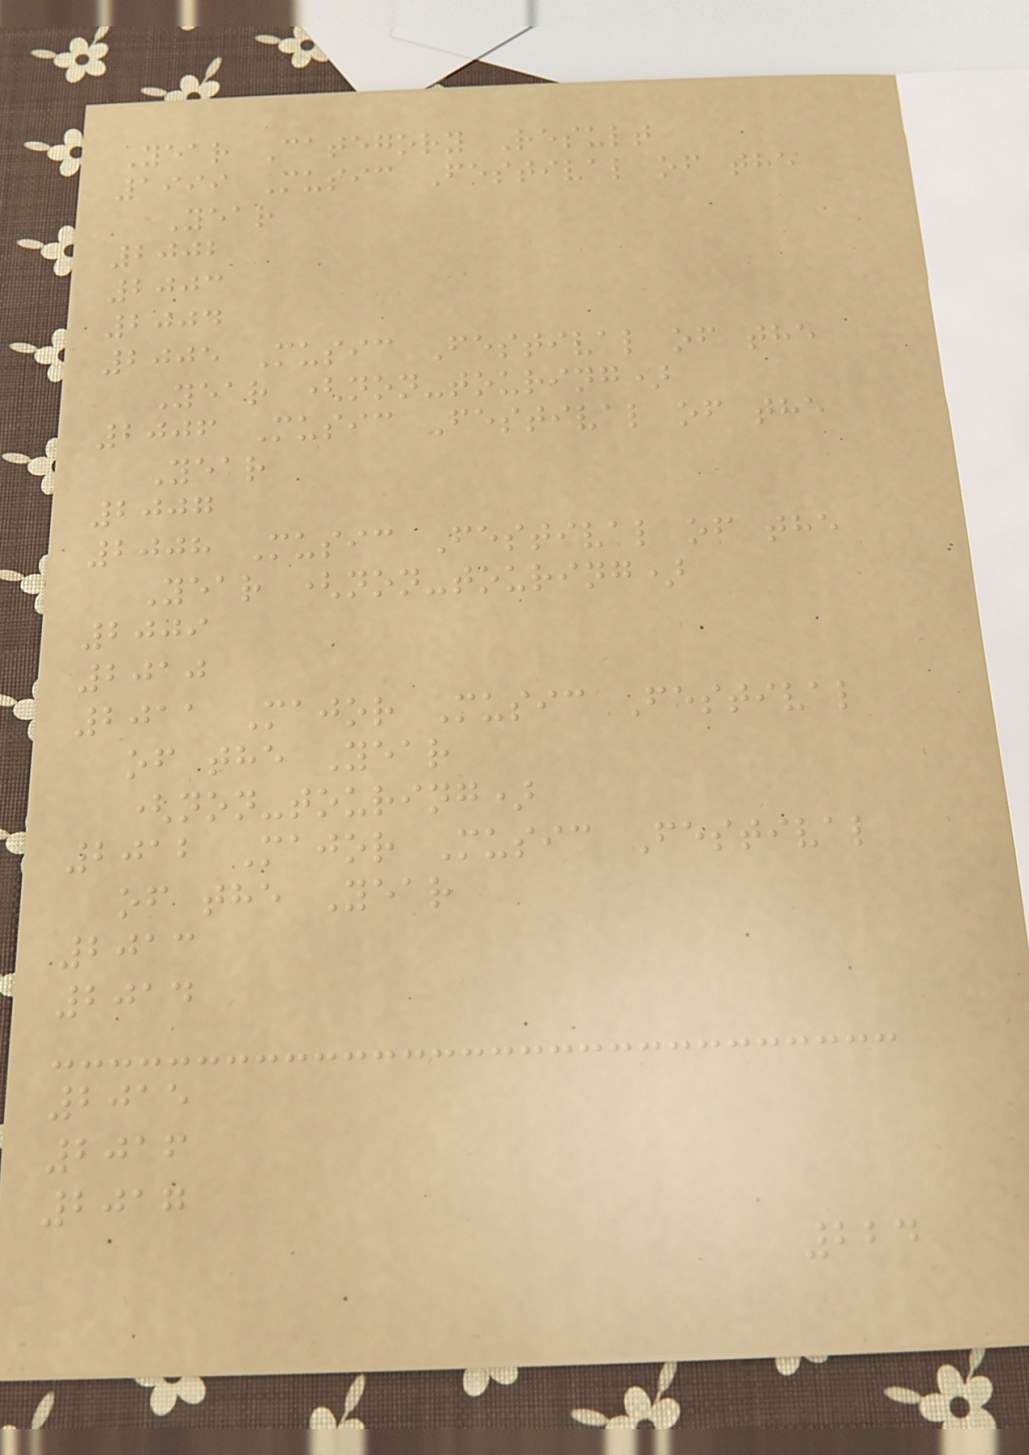Year Category Result
1999 Music Festival of the
Year
2002
2003
2004
2005 Music Festival of the
Year (non-touring)
2006 Music Festival of the
Year
2007
2008 Music Festival of the
Year (non-touring)
2009
2010
2011 Major Music Festival
of the Year
(non-touring)
2012 Major Music Festival
of the Year
2013
2014
2015
2016
2017
224
